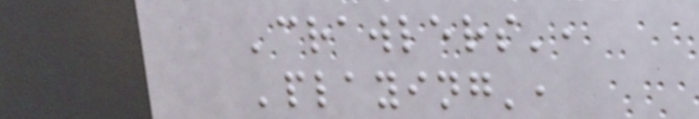'crawlers',
'playing',
